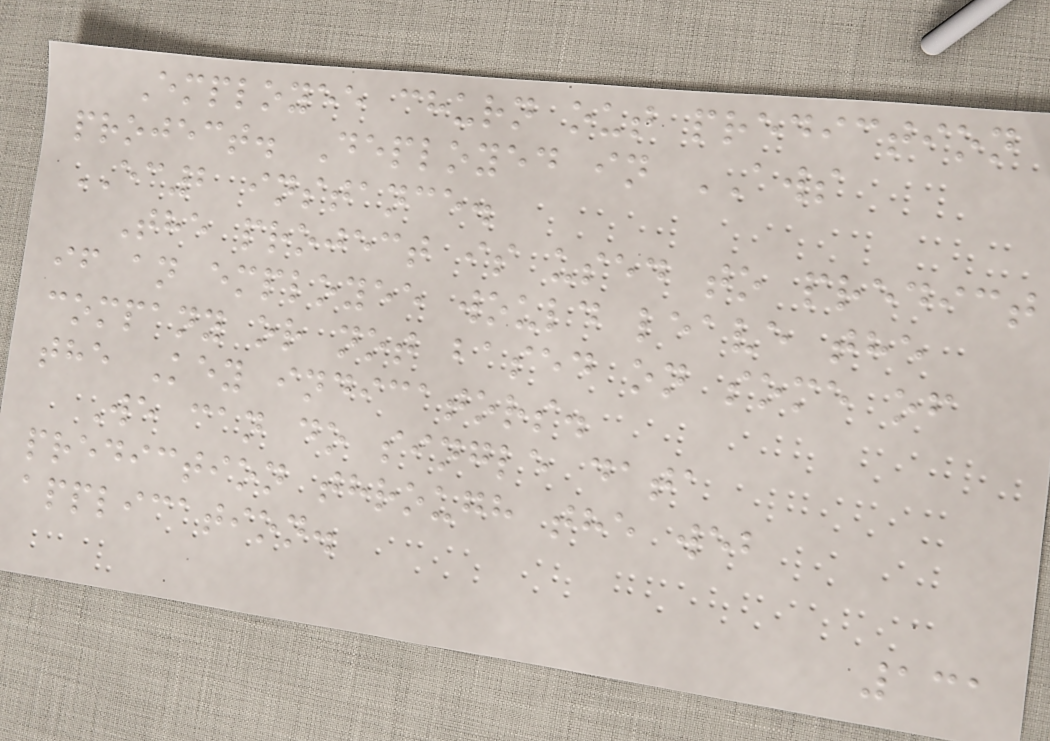Employee churn out prediction
project. Deployed in AWS
EC2 instance.
The project is used to predict
if an employee would leave the
company or not based on some of
the Key indicators.
We can do single data
prediction through the web
application.
131
